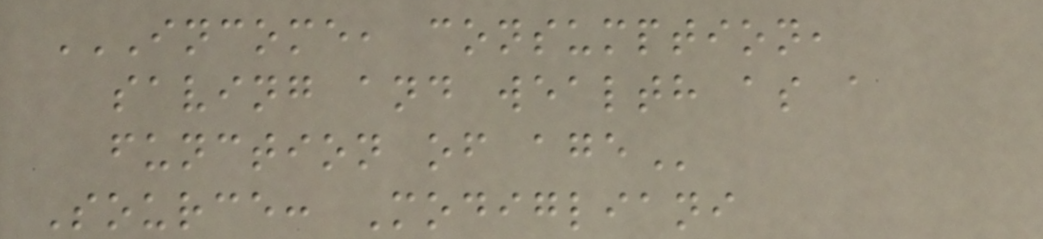INCOME, CONSUMPTION,
SAVING AND WEALTH AS A
FUNCTION OF AGE
Source: Modigliani
